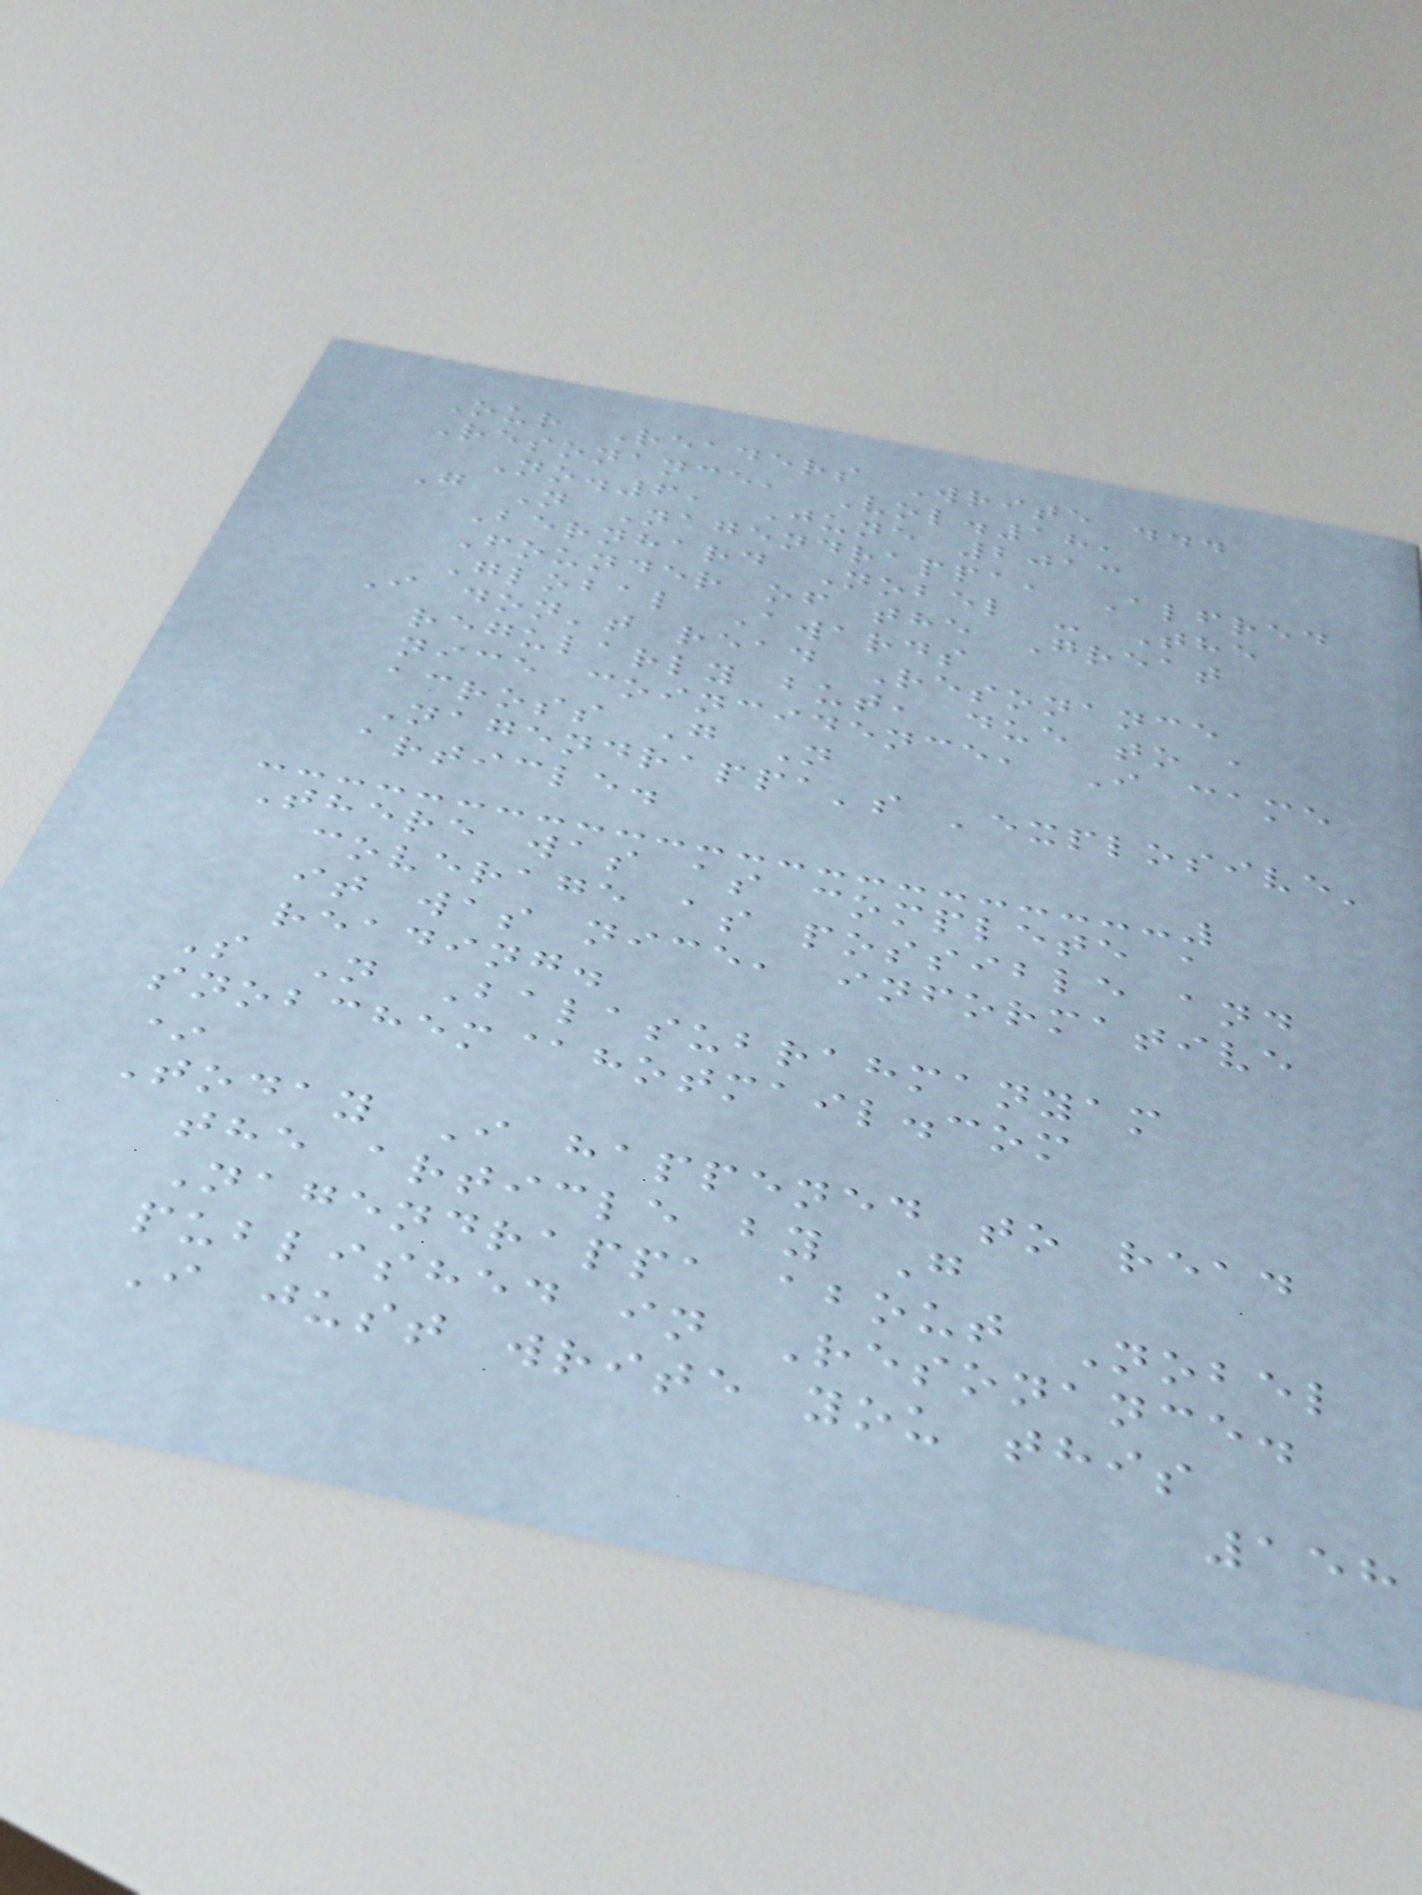Our Readers Write ...
Resonance, Vol.18,
No.6, June 2013
G N Nagendrappa, Alfred
Bernhard Nobel - The
Founder of the Great
Global Awards
I don't read Resonance
regularly but, due to a
nice coincidence, I came
across G N
Nagendrappa's 'explosive'
article.
There was as complete a
coverage as possible and
it was nice, informative
reading.
S N Balasubrahmanyam
snobchem@hotmail.com
*
Today I happened to read
the article by G
Nagendrappa about Nobel
published in Resonance.
I just write you this
158
